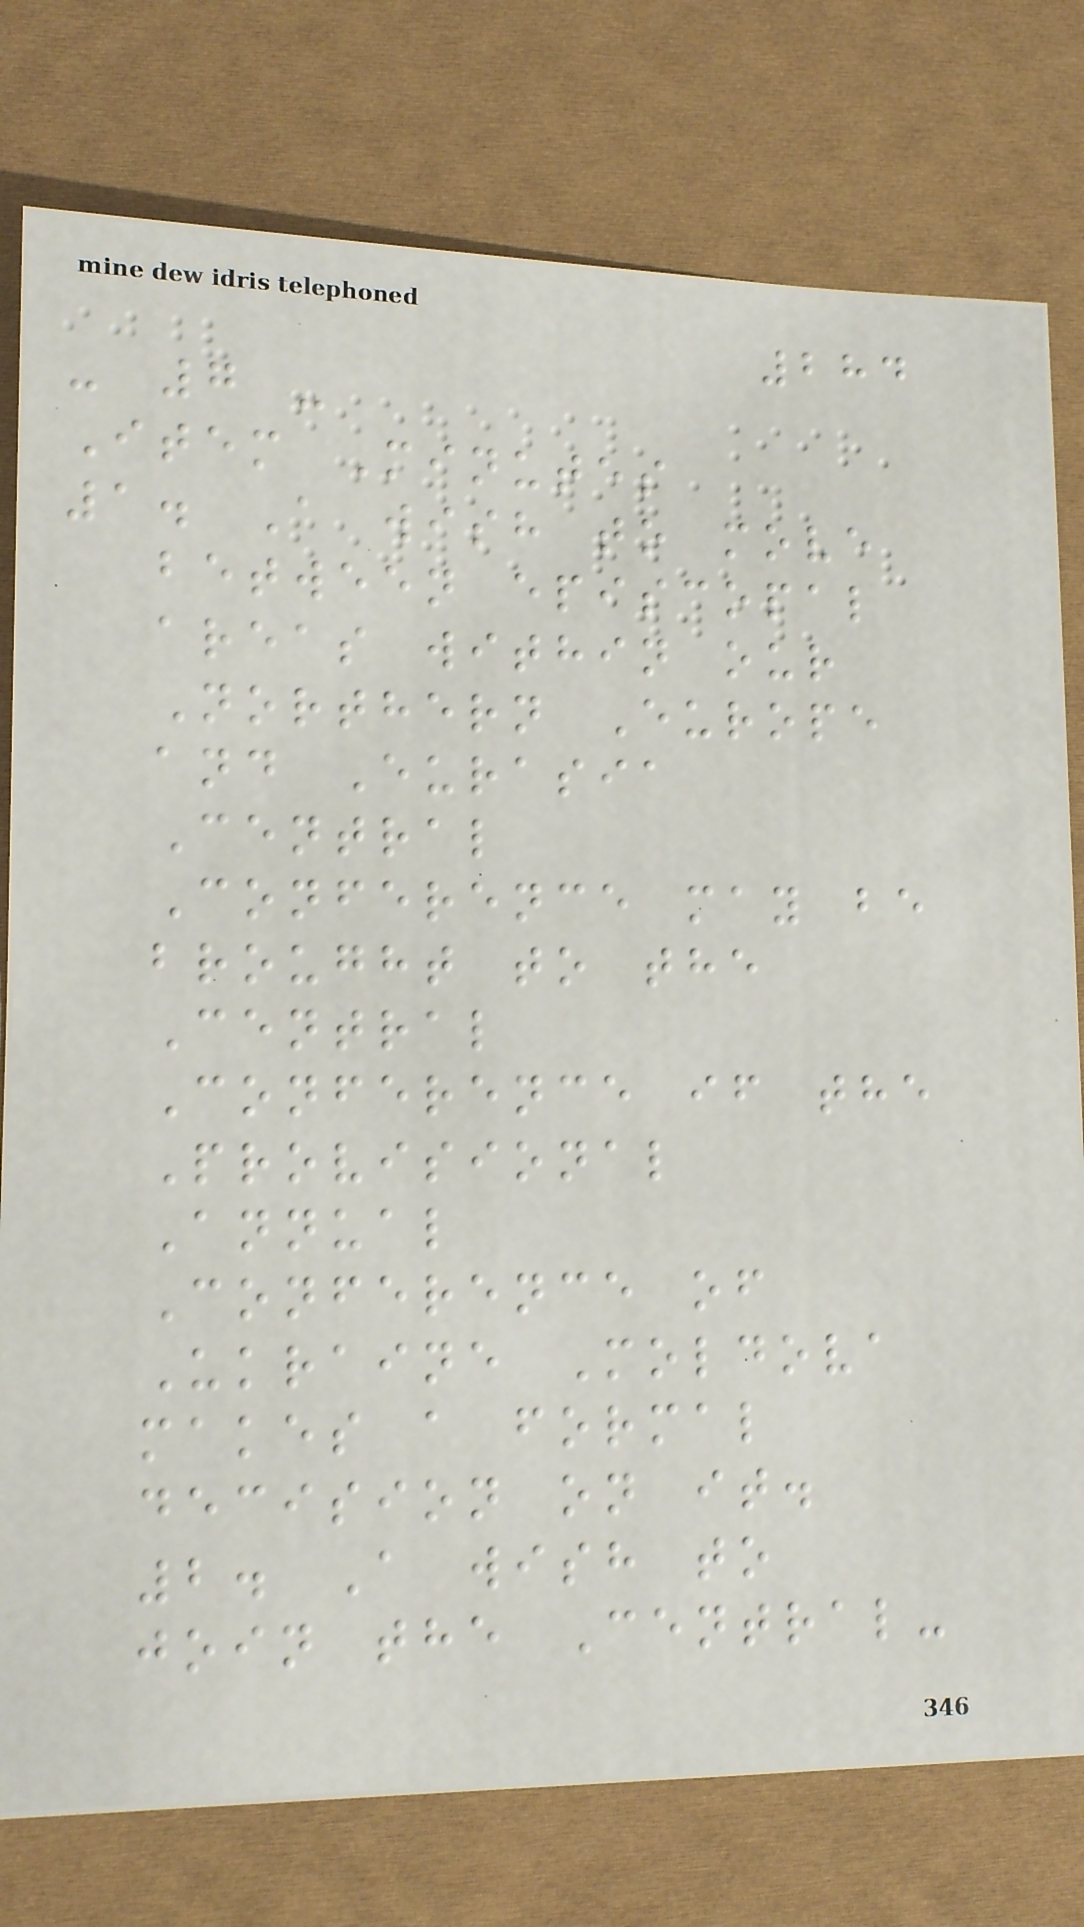284
- 7 -
Item Minutes
1. A wish to move
between episcopal
areas within our
Northern Europe
and Eurasia
Central
Conference may be
brought to the
Central
Conference if the
Provisional
Annual
Conference of
Ukraine Moldova
makes a formal
decision on it.
2. A wish to
join the Central-
